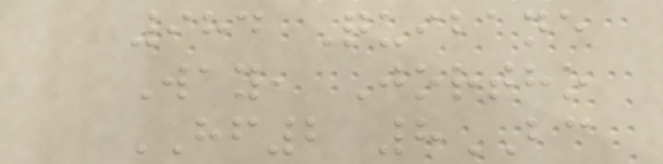984 Quibane
Way, Jortho
HF2 8BC
